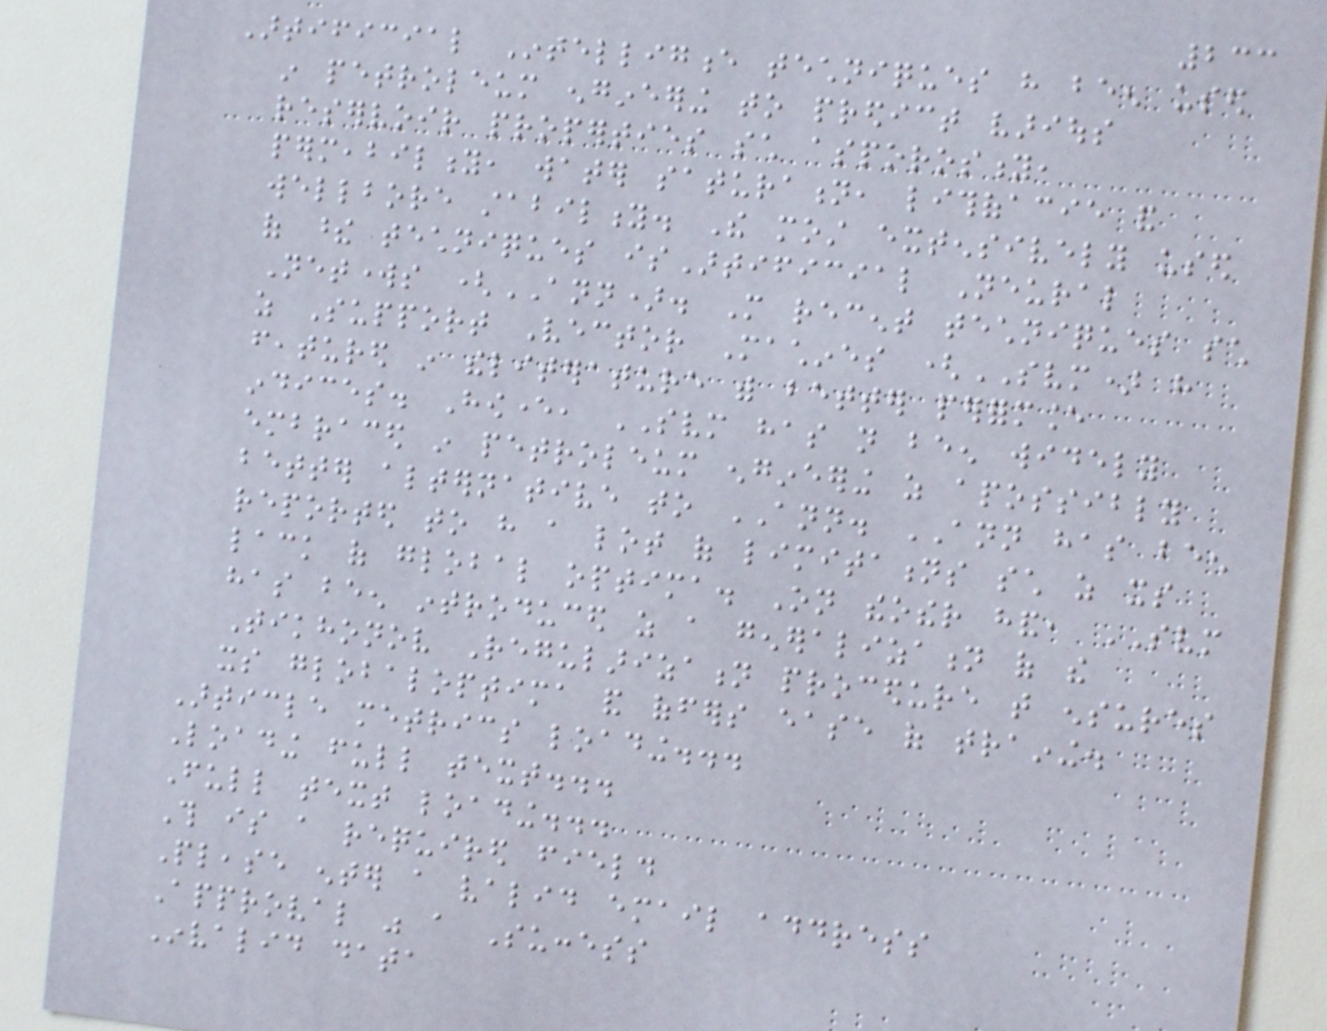233
Artificial Intelligence techniques have been used
in petroleum engineering to predict various
reservoir properties such asporosity,
permeability, water saturation, lithofacie and
wellbore stability. The most extensively used
of these techniques isArtificial Neural
Networks (ANN). More recent techniques such
as Support Vector Machines (SVM) have
featured in theliterature with better performance
indices. However, SVM has not been widely
embraced in petroleum engineering as apossibly
better alternative to ANN. ANN has been
reported to have a lot of limitations such as its
lack of global optima. On theother hand, SVM
has been introduced as a generalization of the
Tikhonov Regularization procedure that ensures
its globaloptima and offers ease of training.
Article metrics loading...
Loading full text...
Full text loading...
This is a required field
Please enter a valid email address
Approval was a Success
Invalid data
